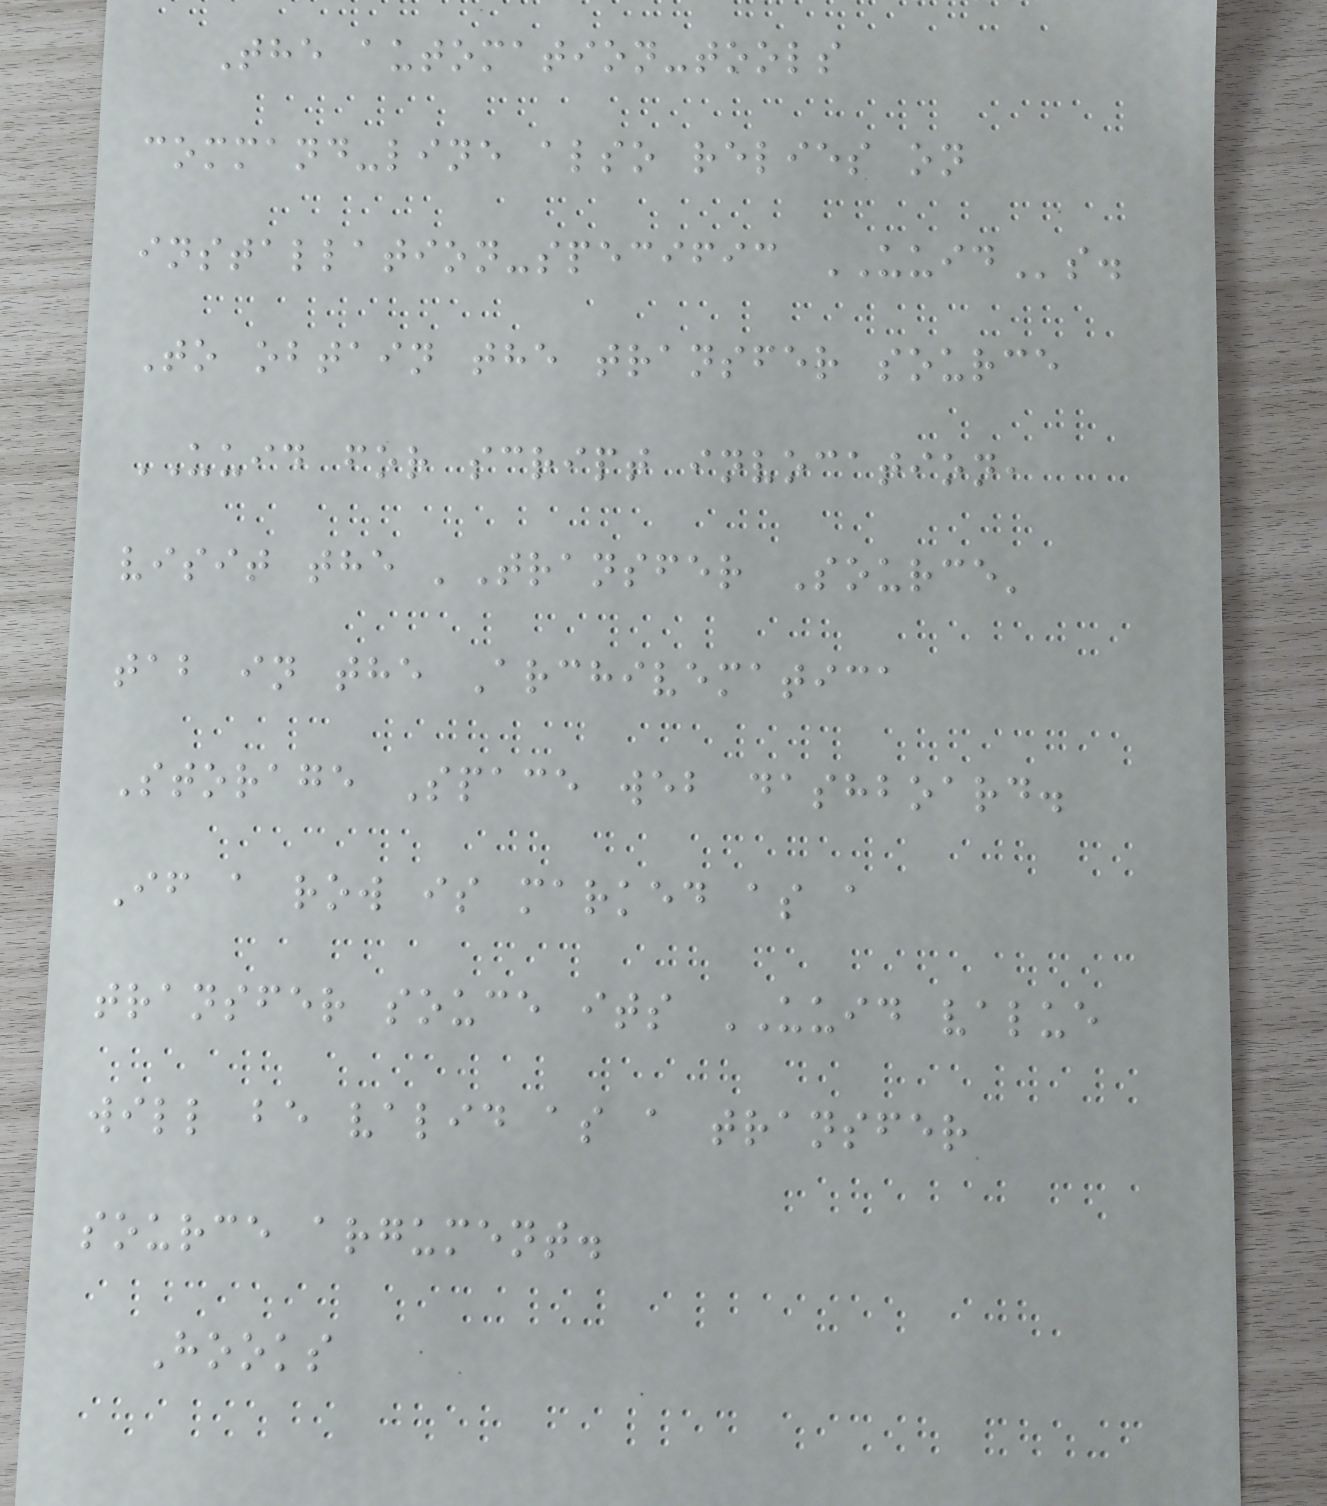The automation-tools
command-line also relies on
installation-specific UUIDs.
To obtain the transfer source
UUID for script invocation,
visit the 'Transfer Source'
tab in the Archivematica
Storage Space web dashboard.
If a row is marked as a
transfer souce its UUID value
will be valid as a transfer
source argument.
Hooks
